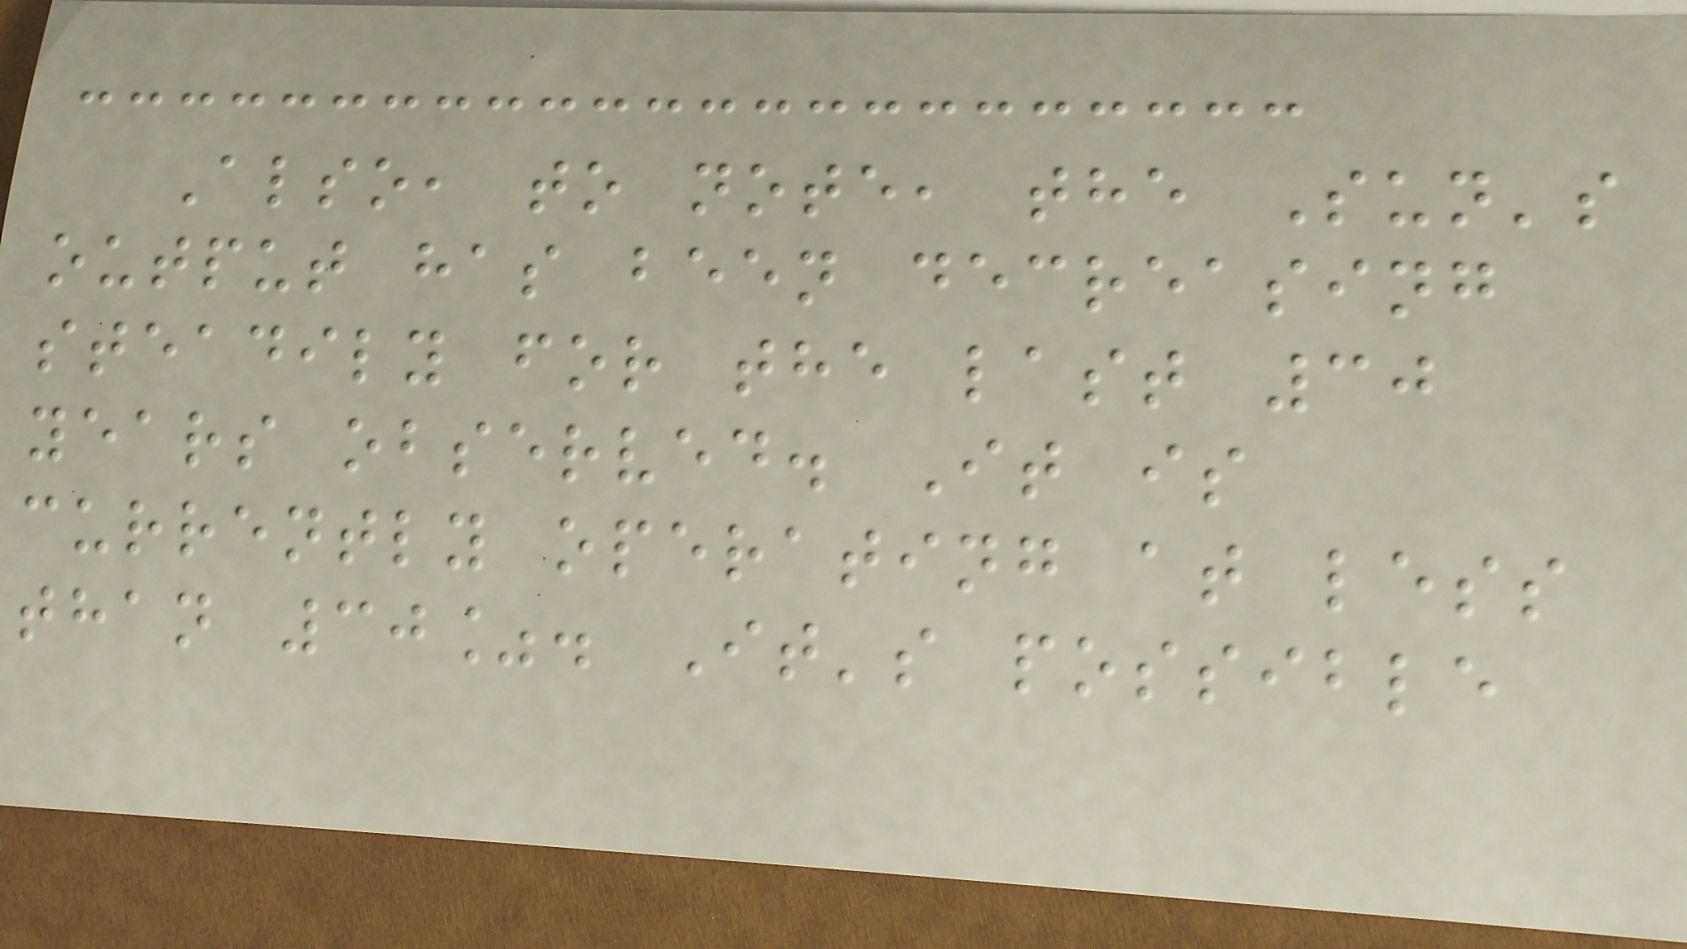Also, to note, the Sun's
output has been decreasing
steadily for the last 30
years observed. It is
currently operating at less
than 30%. It's possible
